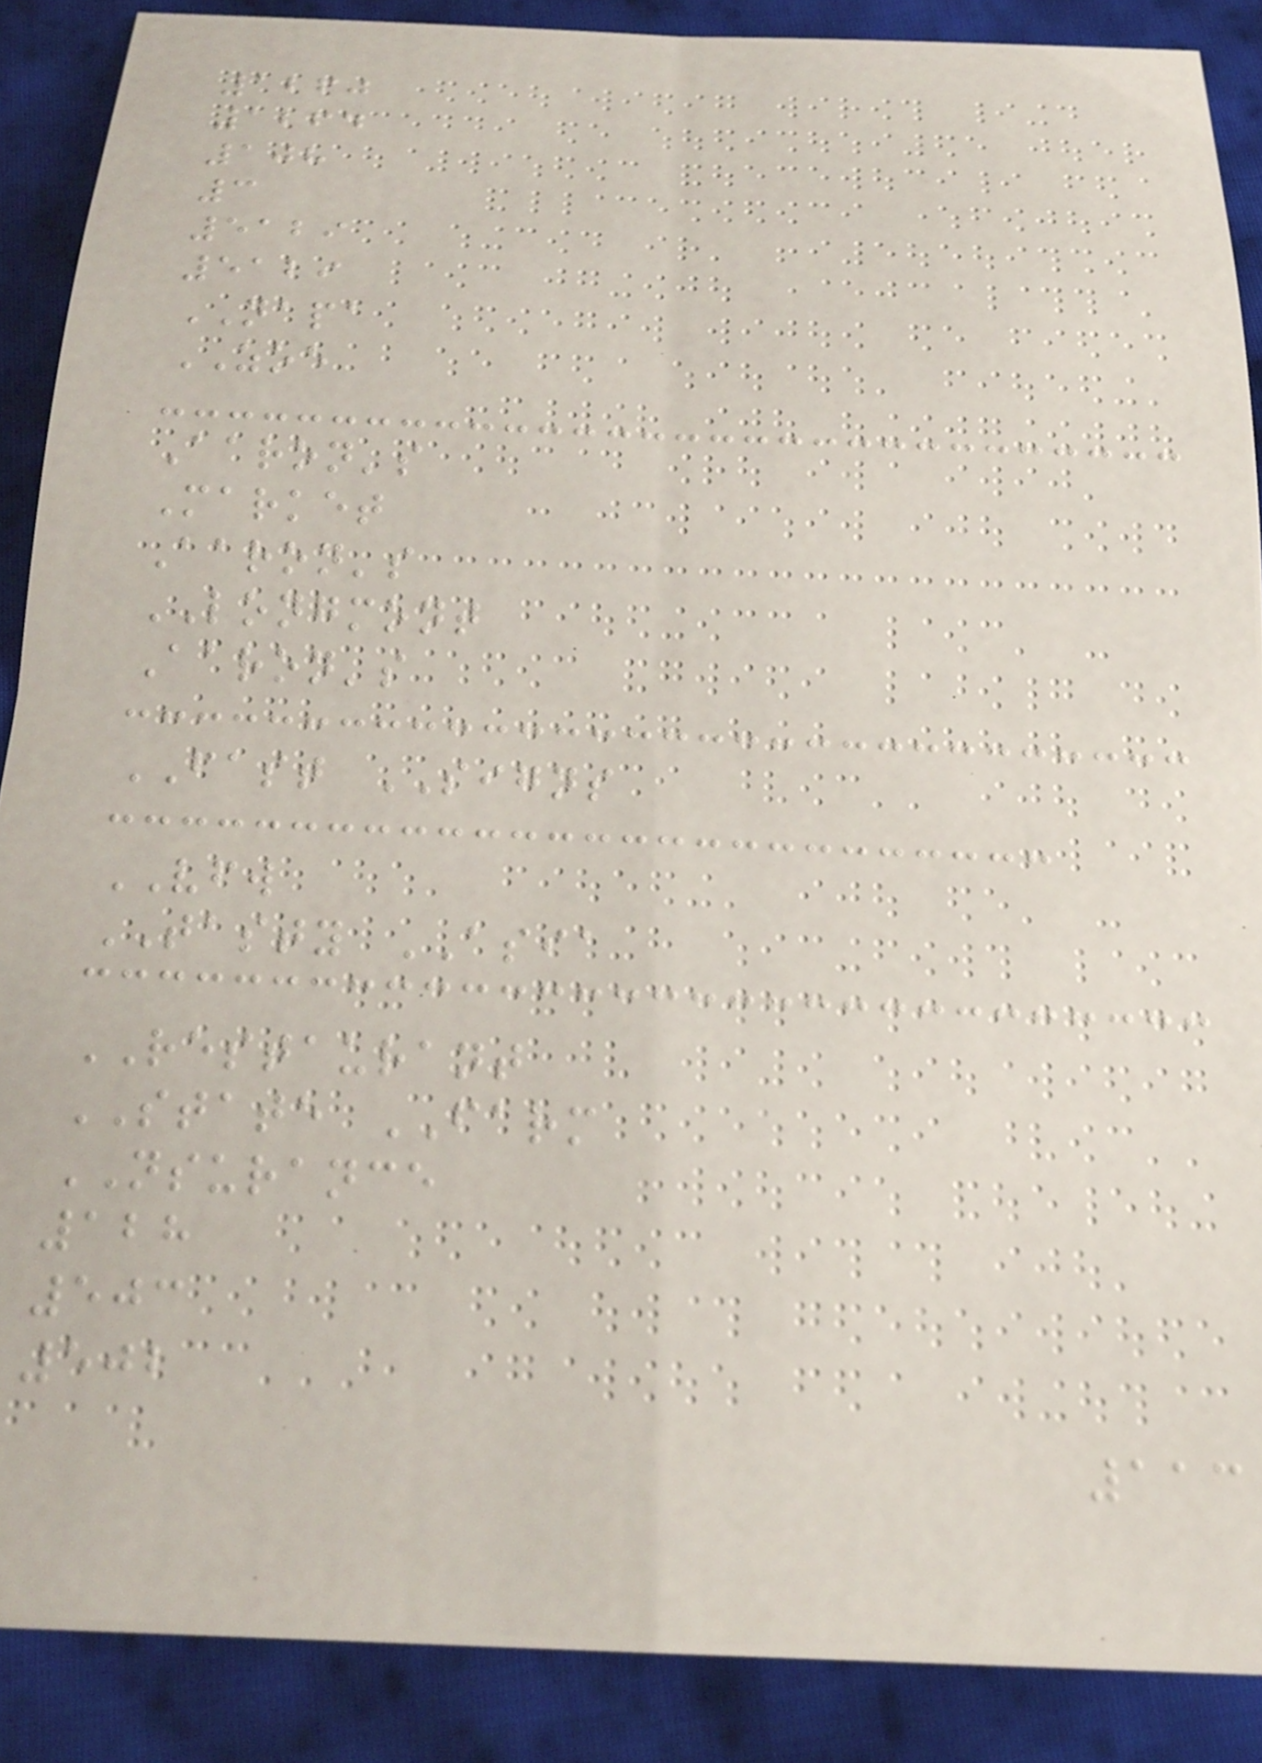1260
1264
108
3
5129
5129
NAPA
ZOE
Aaron's
Market
Aaron's
LONGMONT
Aaron's
FAST SIGNS
VFW
TASTY ASIA
RESTAURANT
STATE FARM
NSURANCE
128
503
502
113
